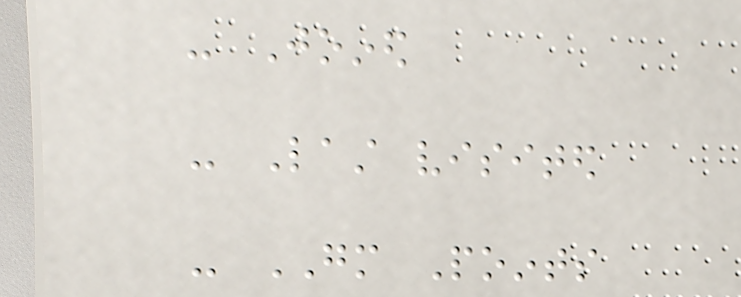- Joined
- Last visited
- GM Points
